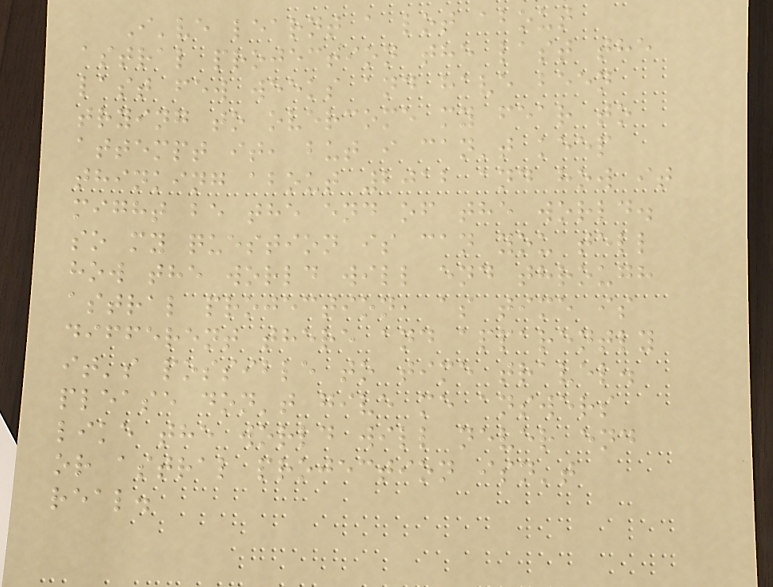I've learnt a lot about
astral projection the last the
last few weeks and have been
trying to overcome my fear to
attempt it, but i can't keep
thinking about 2012 and how it
might be the end of the world.
so my question is can you tell
how the world will end through
astral projection, as time is
different there and apparently
it's possible to time travel.
please don't give me answers
like the world will never end
or astral projection isn't
real.
